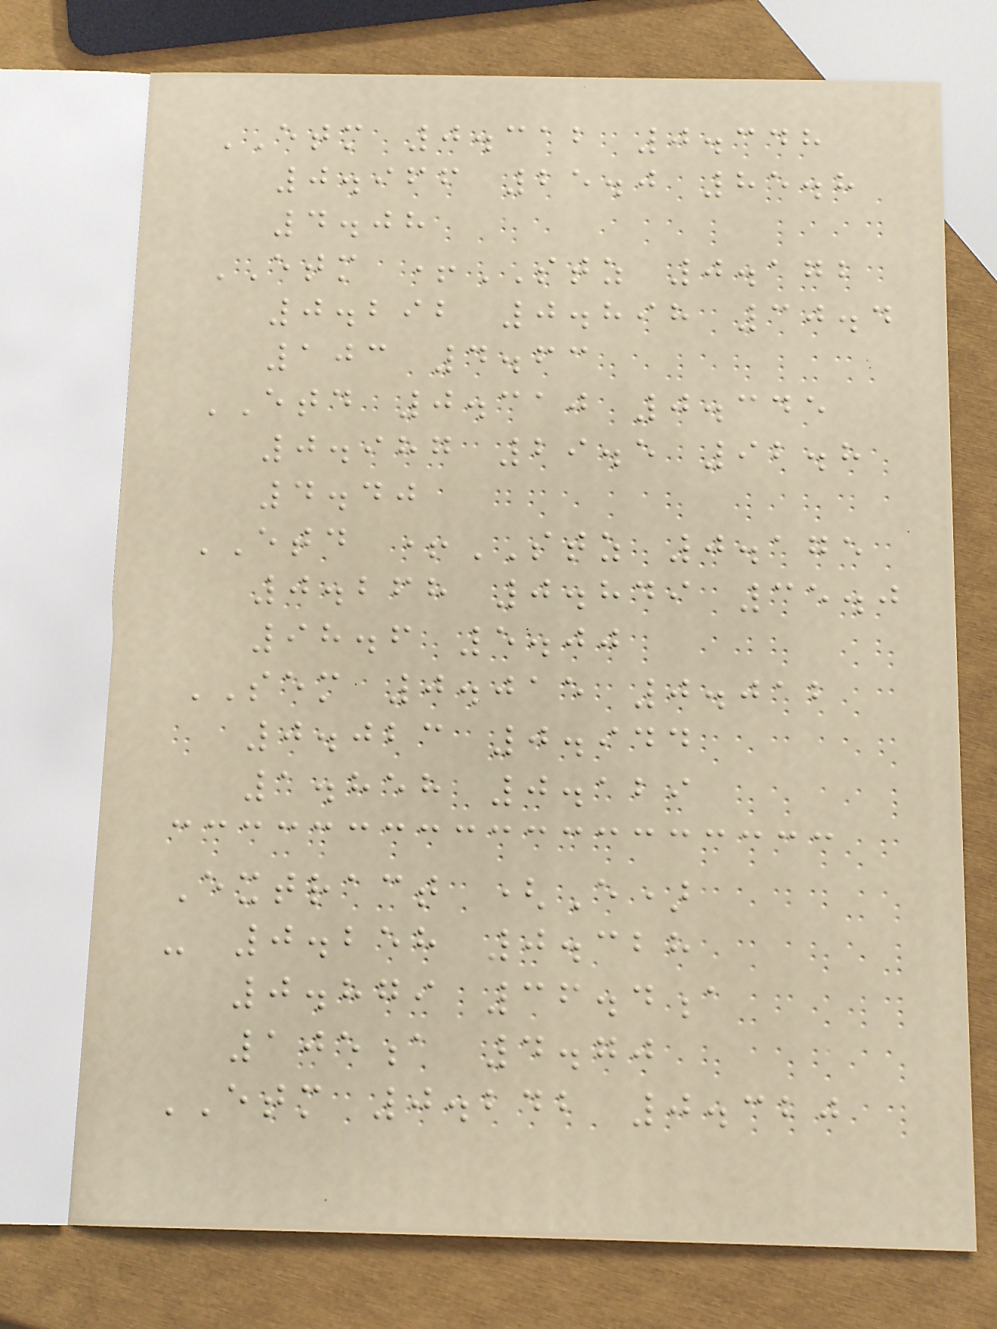ETM 0.312 0.348
0.966 25.0 85.8
4.08
ETM +STZ 0.172
0.292 0.898 30.4
103 4.63
ETD 0.310 0.345
0.987 29.5 92.8
4.40
ETD +STZ 0.175
0.268 0.849 35.0
98.6 5.00
SEM 0.015 0.012
0.023 0.944
1.858 0.129
Extract (E)
- 0.258 0.328
0.879 36.4a
105a 4.70
ETM 0.242 0.320
